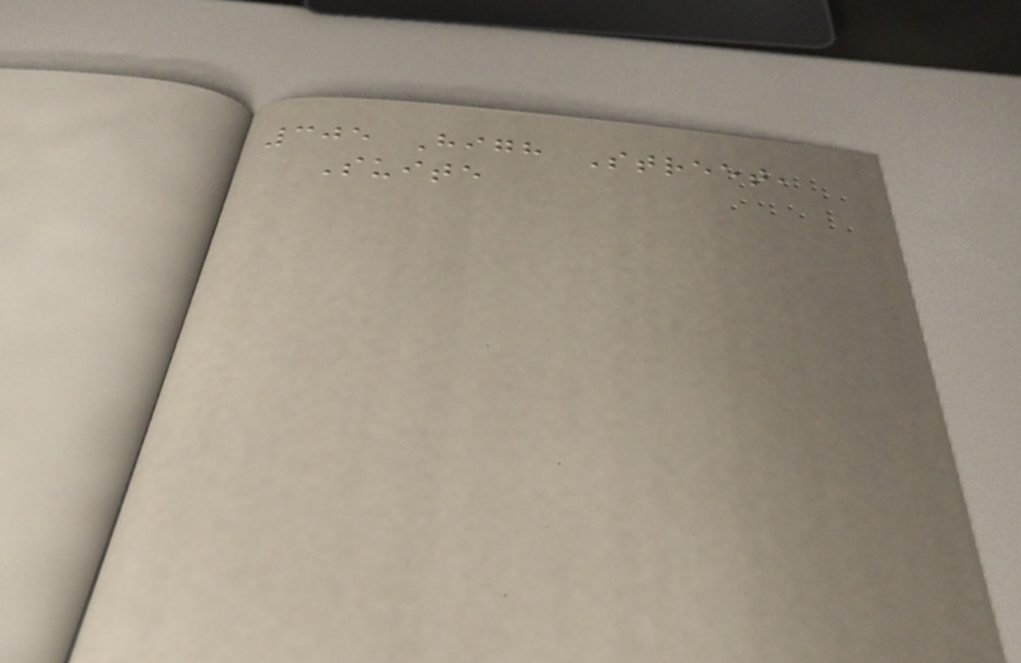305 High Street,
Suite
